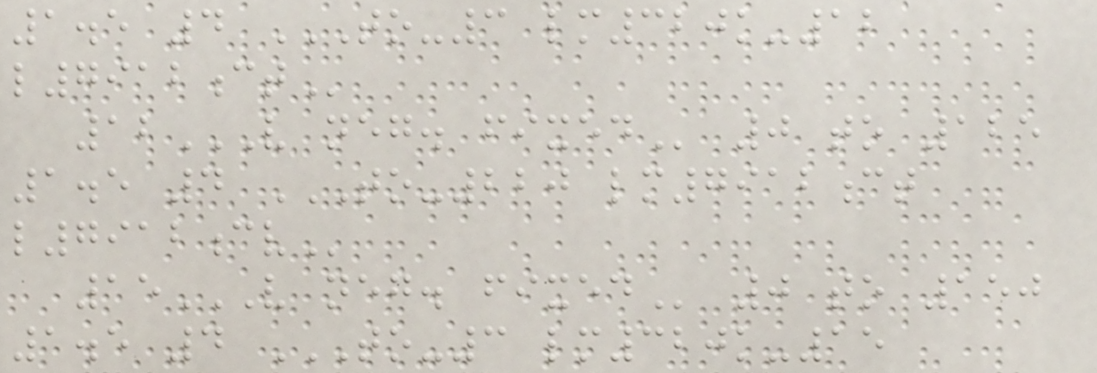1.5 4 TO-3 LM320K-12
L7912CT
12V NEG. FIXED 0 to 125
1.5 4 TO-220 LM7912CT
L7912CV
15V NEG. FIXED 0 to 150
1.5 4 TO-3 LM320K-15
